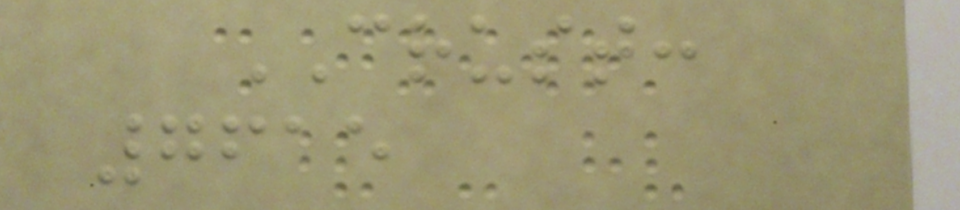CRUST:
7615
